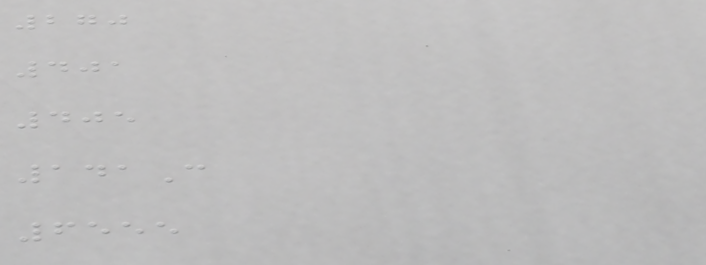270
401
405
141C
6555
